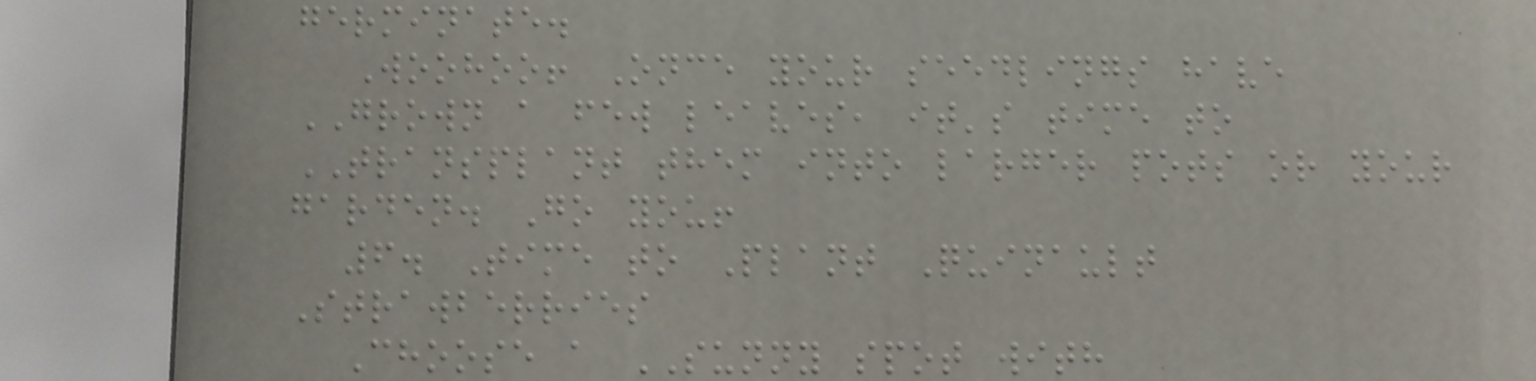germinate.
Woohoo! Once your seedlings have
GROWN a few leaves, it's time to
TRANSPLANT them into larger pots or your
garden. Go you!
6. Time to Plant Quinault
Strawberries
Choose a SUNNY spot with
